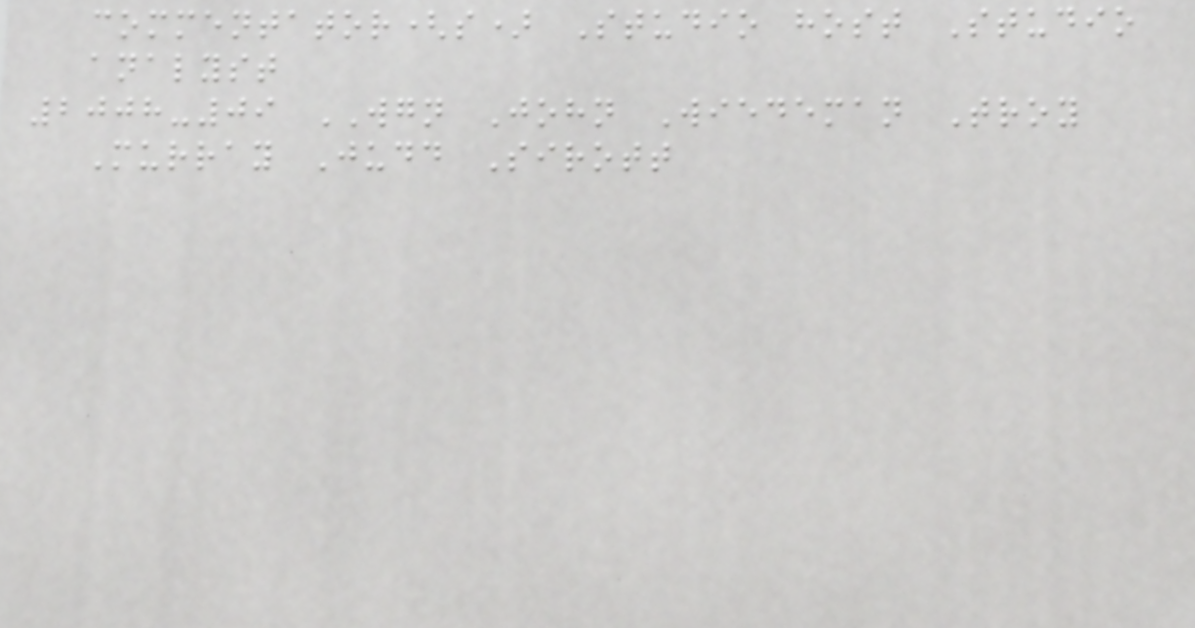commentator(s) Studio host Studio
analyst
2008-09 WGN John Wiedeman Troy
Murray Judd Sirott
